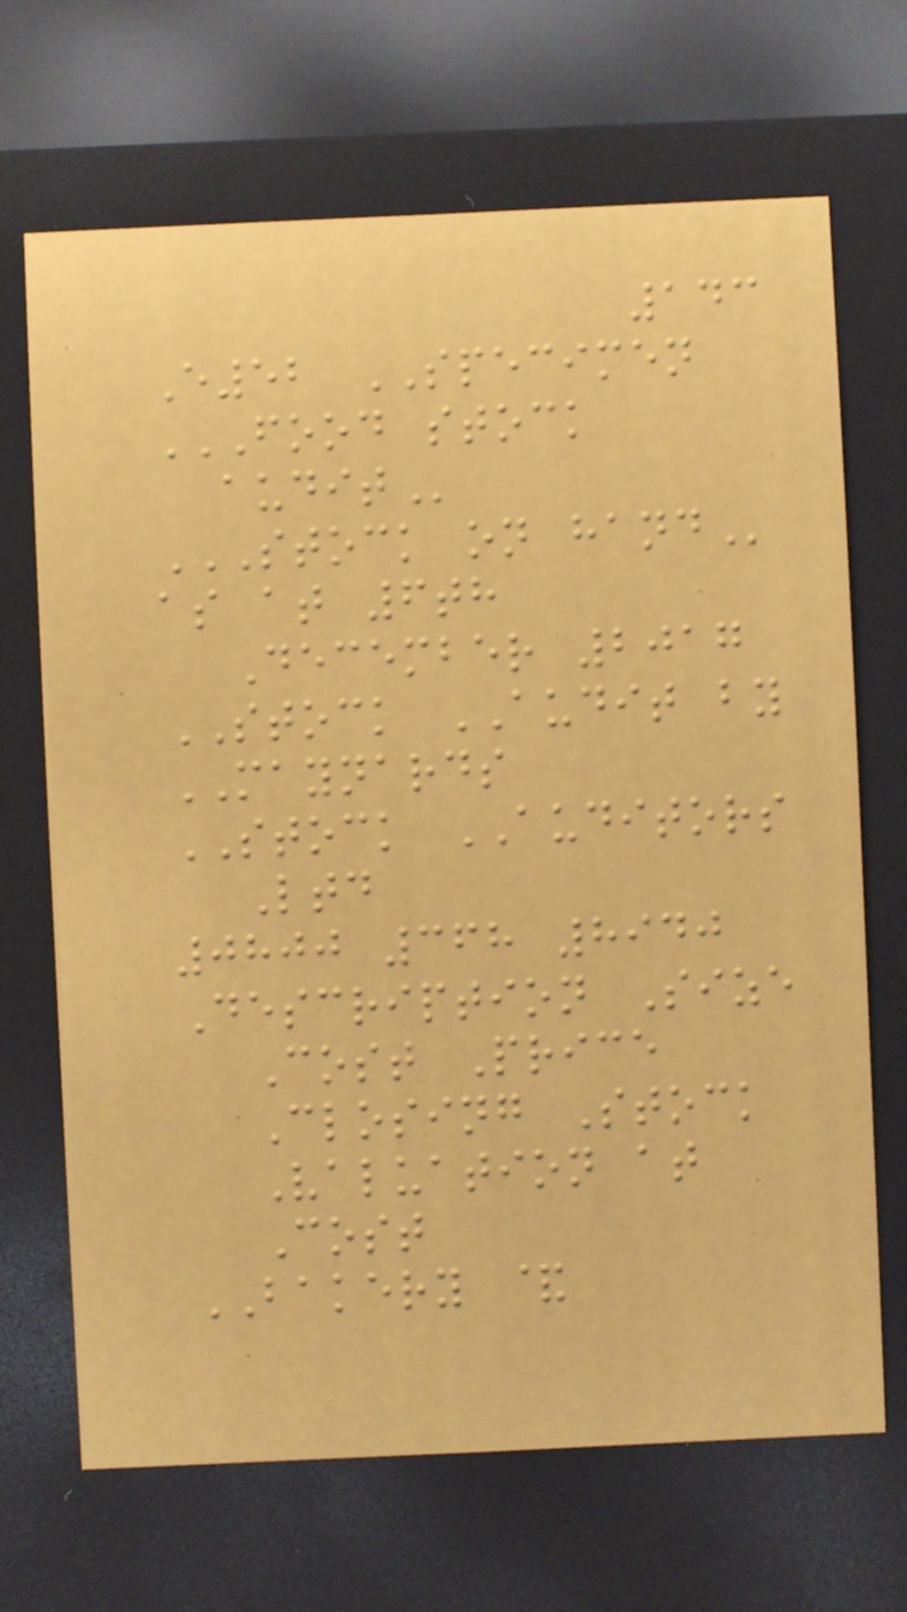143
E52 SPECIMEN
FOOD STOCK
AUDIT
STOCK ON HAND
as at 6th
December 2017
STOCK AUDIT by
MAYNARDS
STOCK AUDITORS
Ltd
0800 368 8940
Description Size
Cost Price
Closing Stock
Valuation at
Cost
BAKERY &
